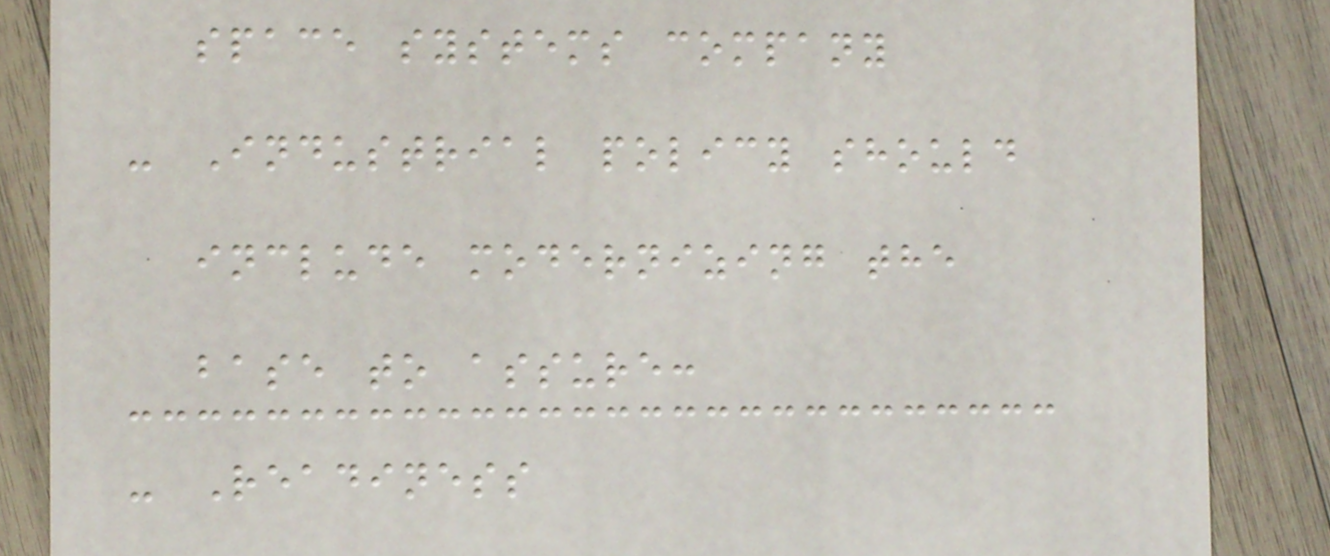space systems company
- Industrial policy should
include modernizing the
base to assure:
- Readiness
